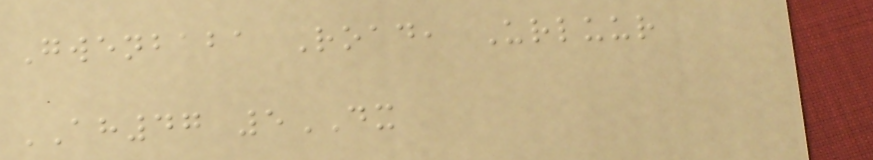Gwenbaba Road, Urluur
AH47 5DX
